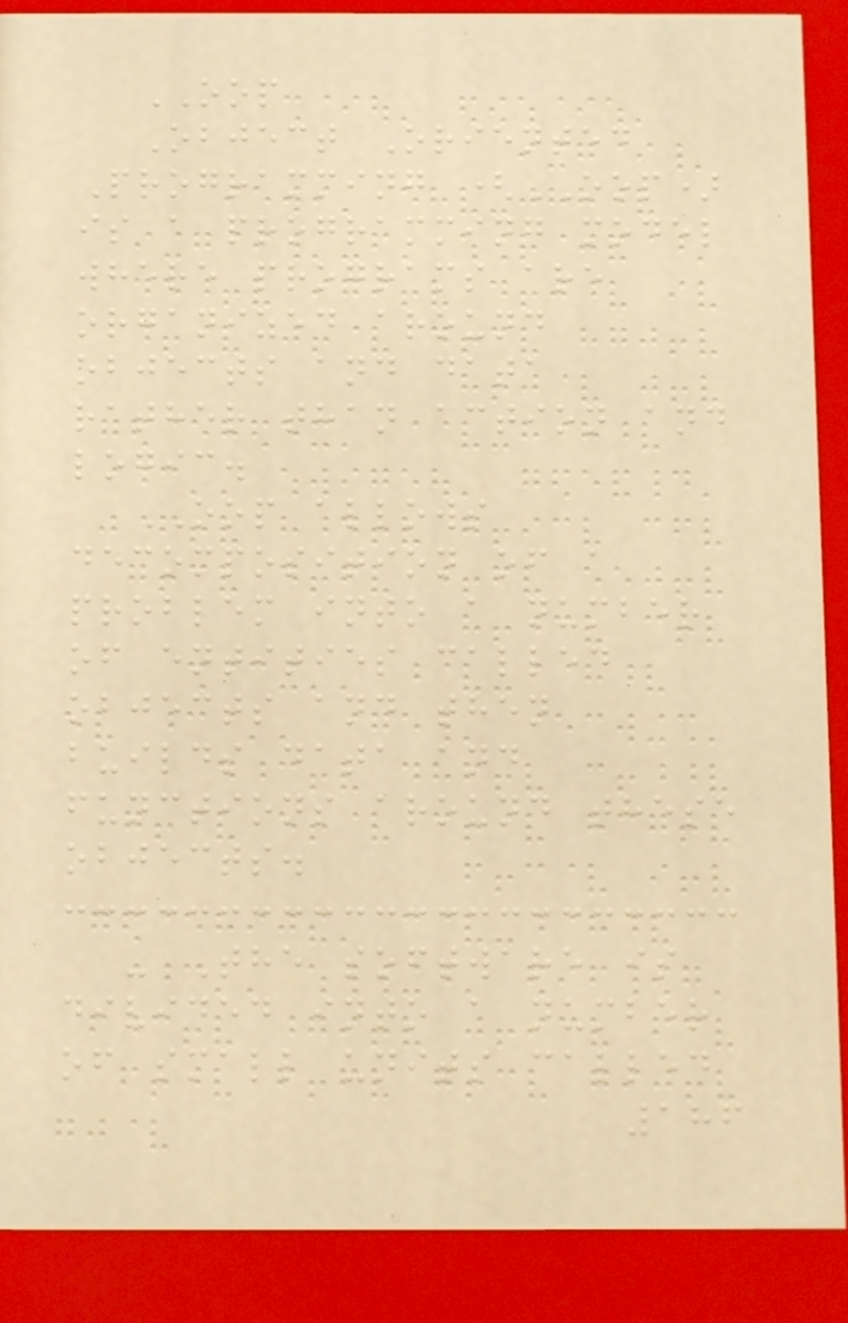OOP
Object Oriented
Programming (OOP)
is a programming model
where programs are
organized around
objects and data
rather than action and
logic.
OOP allows
decomposition of a
problem into a number
of entities called
objects and then
builds data and
functions around these
objects.
- The software is
divided into a number
of small units called
186
